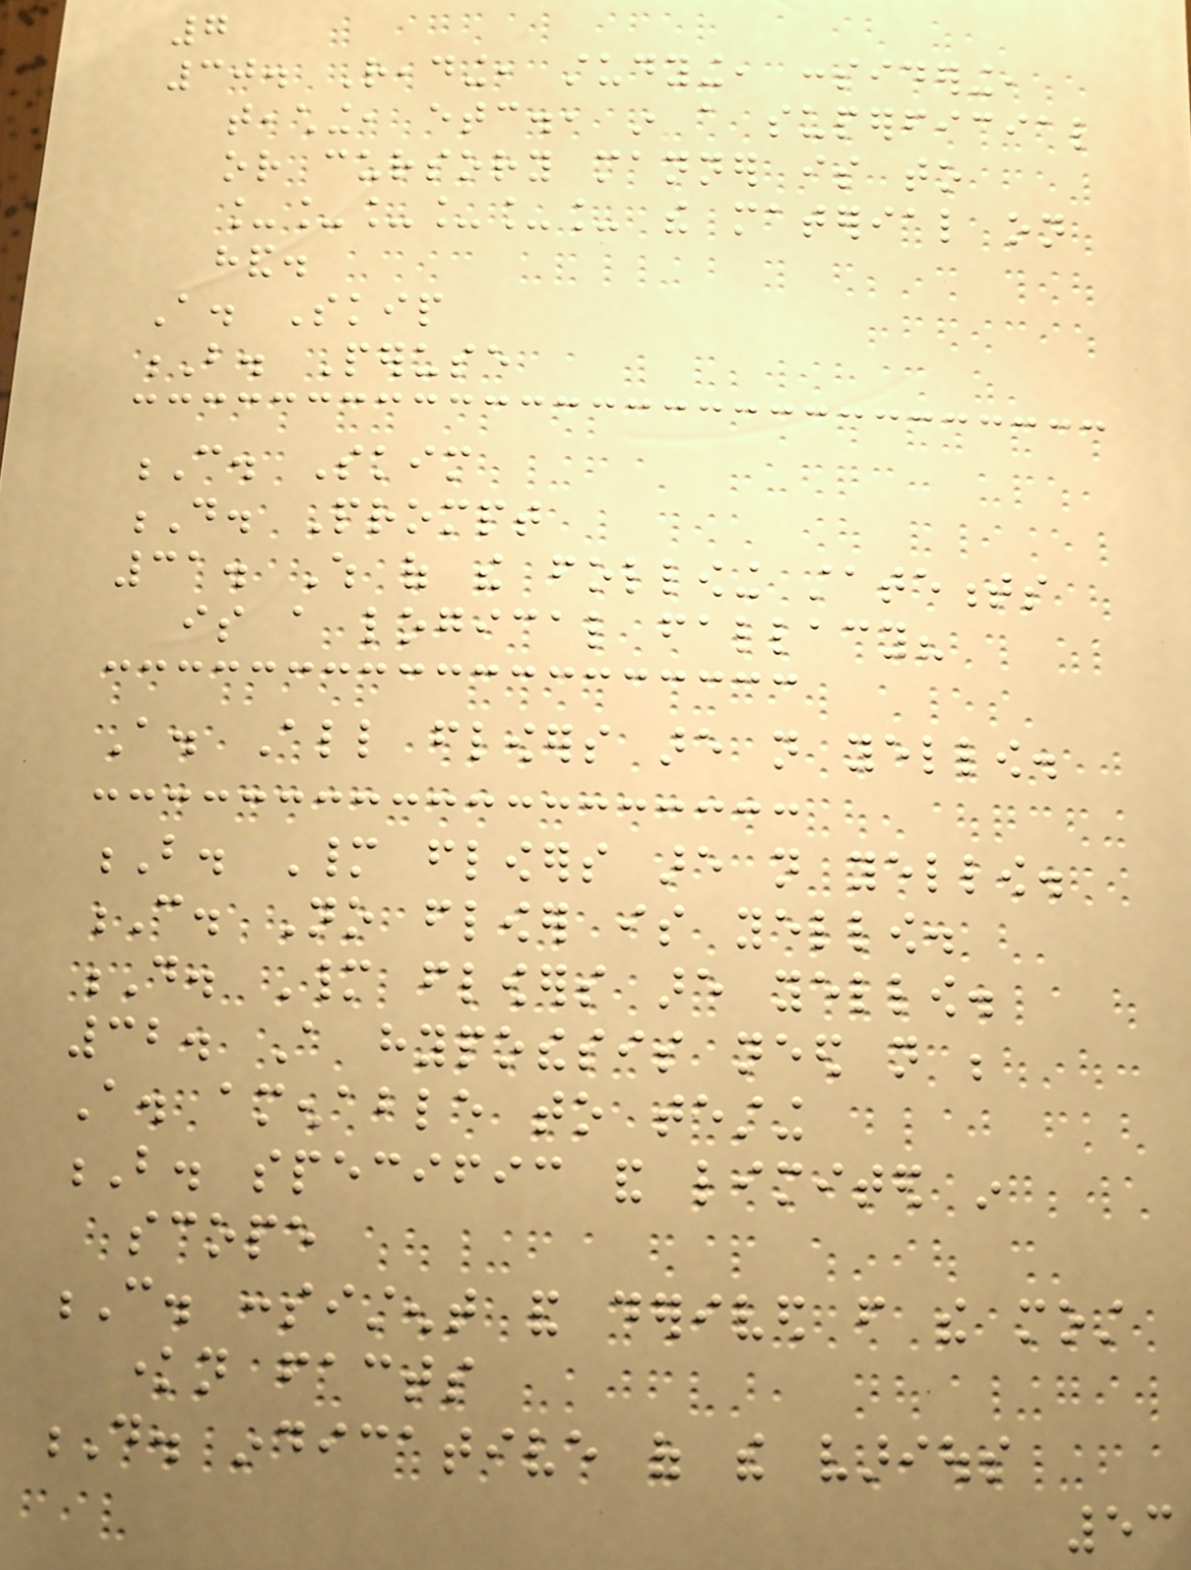7
30. Reading, studying, considering,
teaching, etc., in a superficial
or cursory manner is to
______ the material on
hand.
A. Skip
B. Peruse
C. Skim
D. Prompt
31. Which of the following statements
is a logical fallacy?
A. All flowers are not yellow.
B. Many flowers are not yellow.
C. No flower is yellow.
D. Many flowers are yellow.
32. A hypothesis need not be
A. amenable to testing
B. specific and limited in
scope
C. consistent and derived from the most
known facts
D. indicative of the various
53
